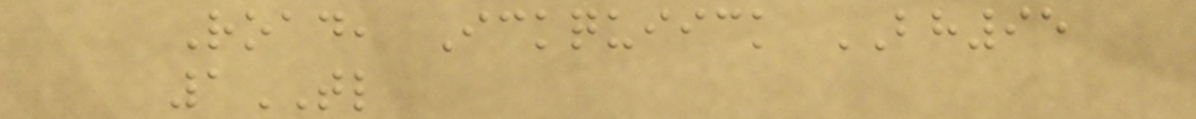Road, Ickquiick BH95
1TL
